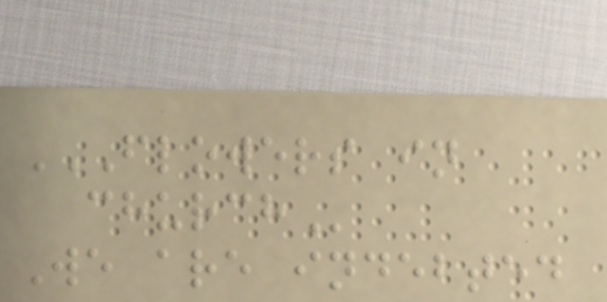FLOWERS IN
CHURCH
We are indebted
